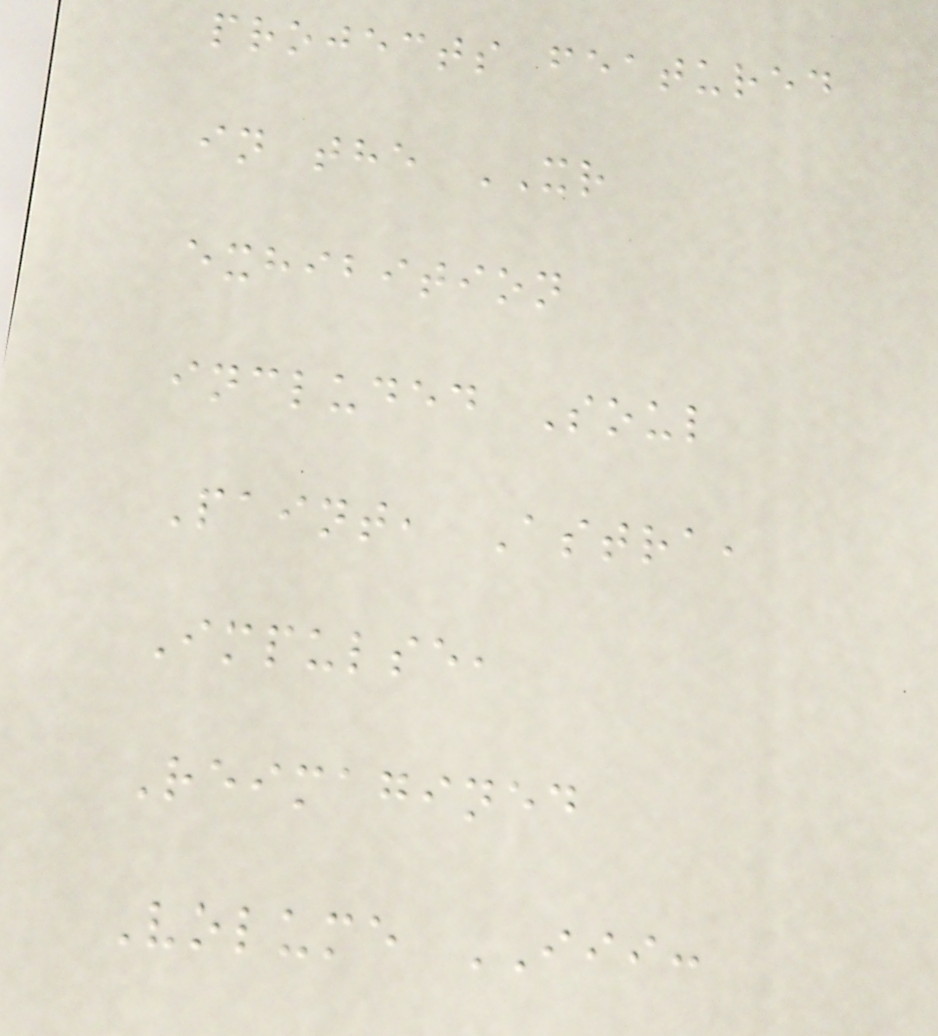projects featured
in the XR
exhibition
included Soul
Paint, Astra,
Impulse,
Reimagined
Volume III:
